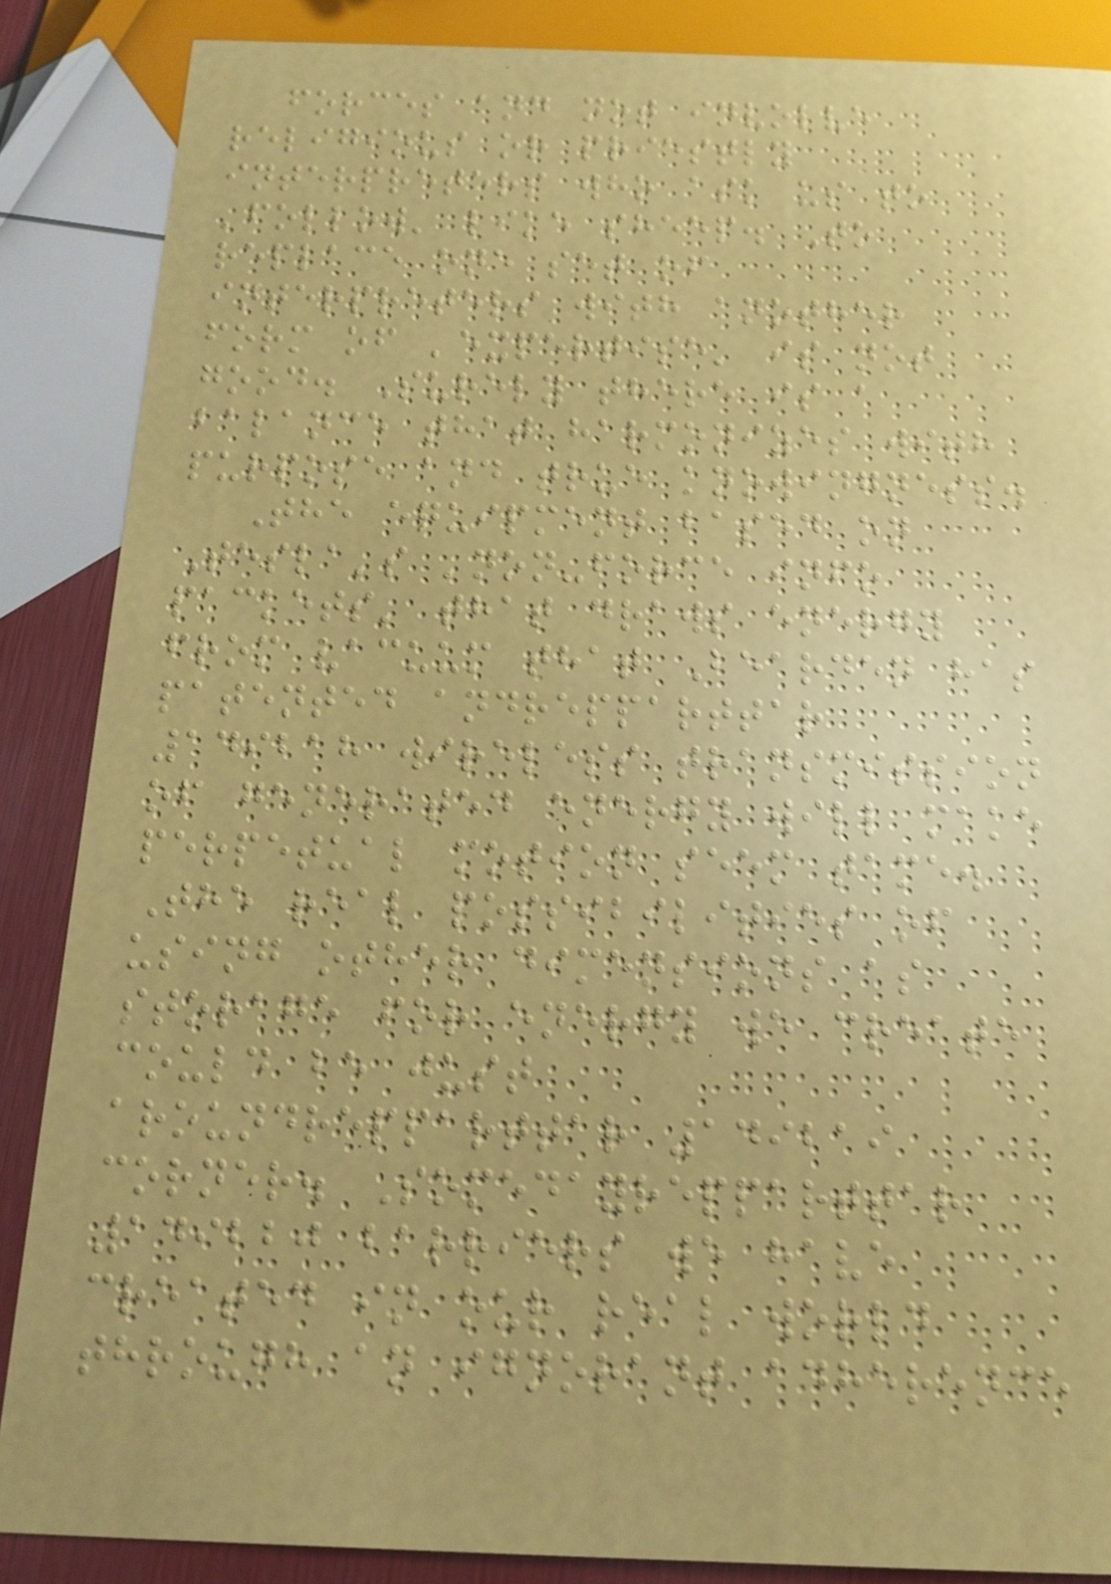forces and not involve
religious or priestly
interpreters who ask us to
'follow' like sheep. To
replace one set of
interpreters with another
form of 'expertise' is not
good. Surely there is a
balance that harmonizes with
purpose and true knowingness.
The equipment based on
Tesla's 'non-force info
packets' that draws energy
from vacuum that Bearden has
patented andrepparttar
149218 wireless transmission
of generated energy will make
perpetual motion seem tame.
The real possibilities of
using other dimensions as
storage for energy we create
could be just
aroundrepparttar 149219
corner. Somedayrepparttar
149220 barriers we have
created in our real world
through an ignorant adherence
